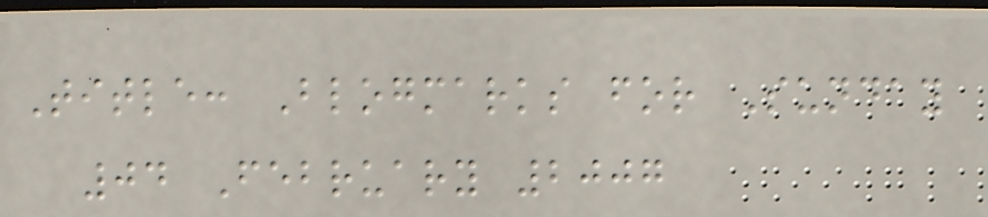Title: Blogmarks for Sunday
04 February 2007
